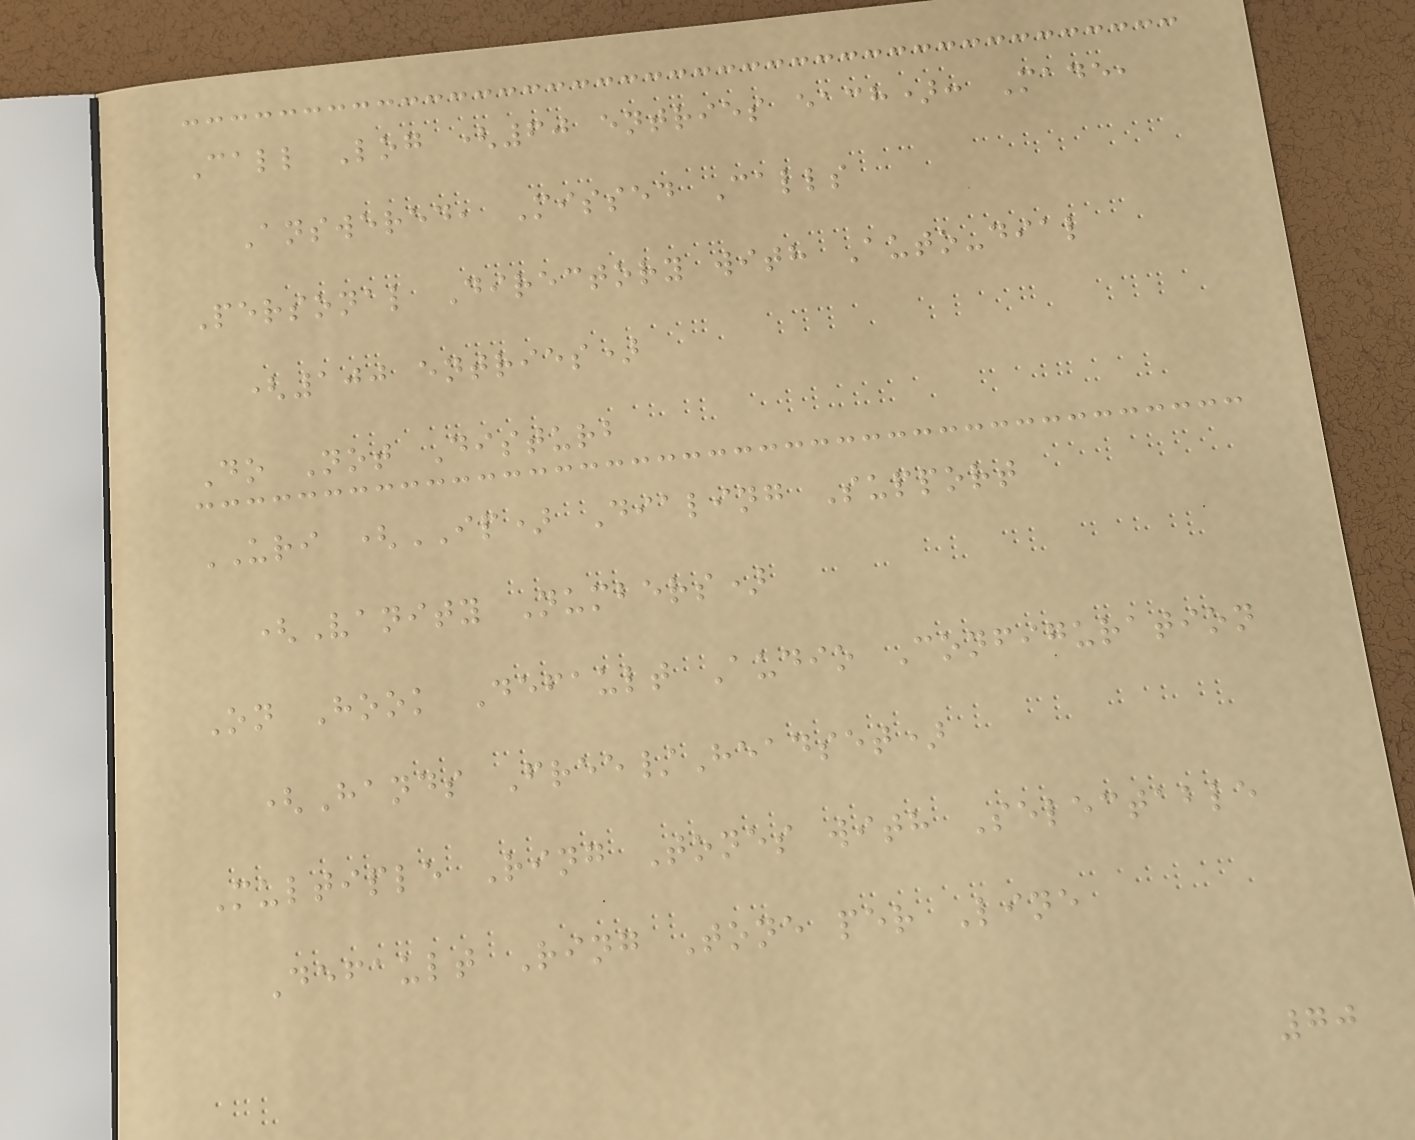Call Log (60 entries each): Made,
Answered, Missed Calls
Personal Directory with Auto-dial
(100 entries)
Do Not Disturb
URI (IP) Dialing Support
(Vanity Numbers)
On Hook Default Audio Configuration
(Hands Free/Headset)
Multiple Ring Tones with Selectable
Default Ring Tone per Line
70
